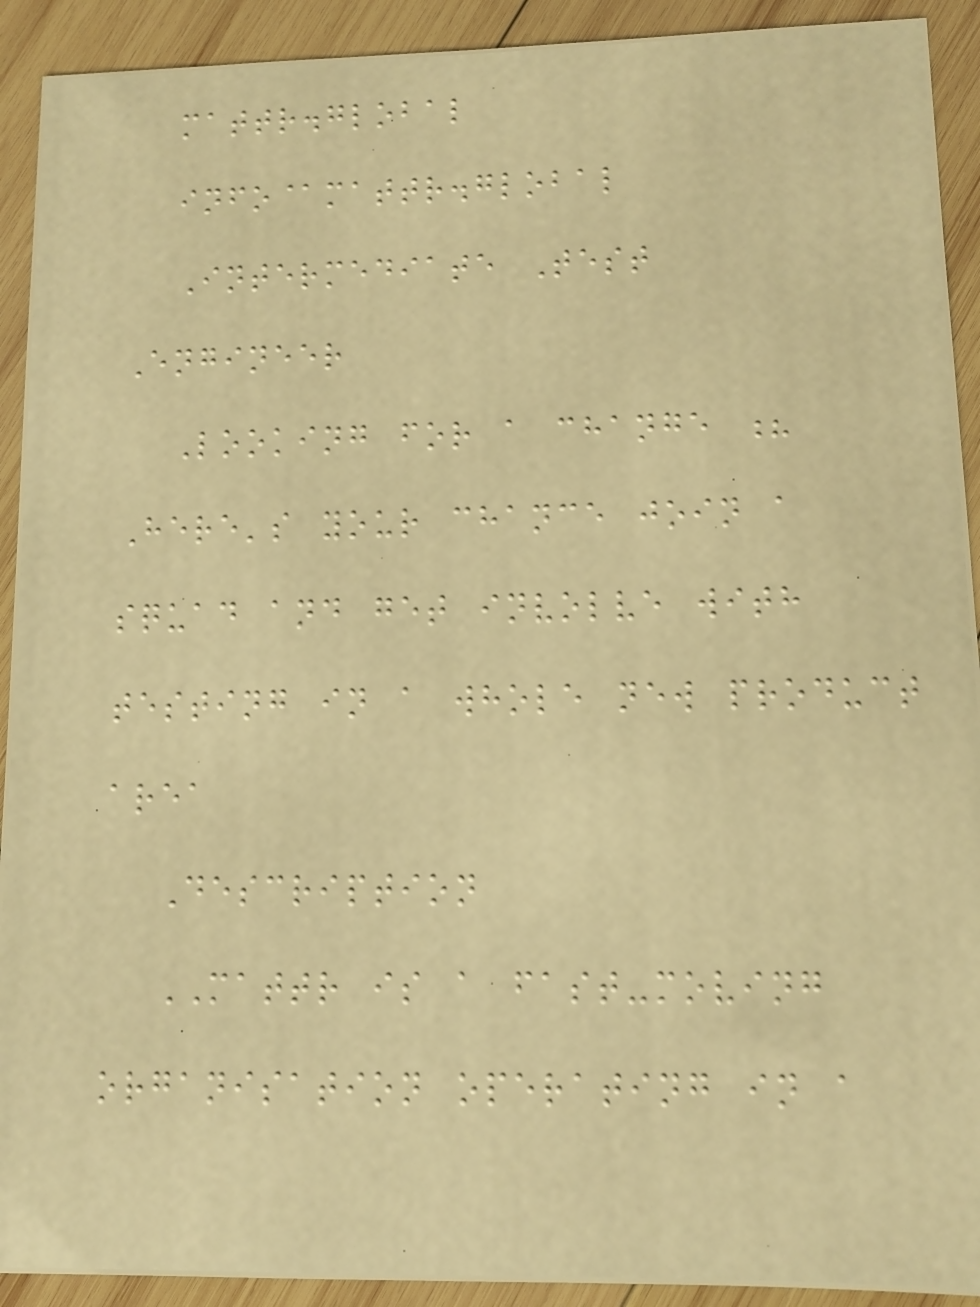mattr.global
info@mattr.global
Intermediate Test
Engineer
Looking for a change ?
Here's your chance join a
squad and get involve with
testing in a whole new product
area
Description
MATTR is a fast-moving
organisation operating in a
